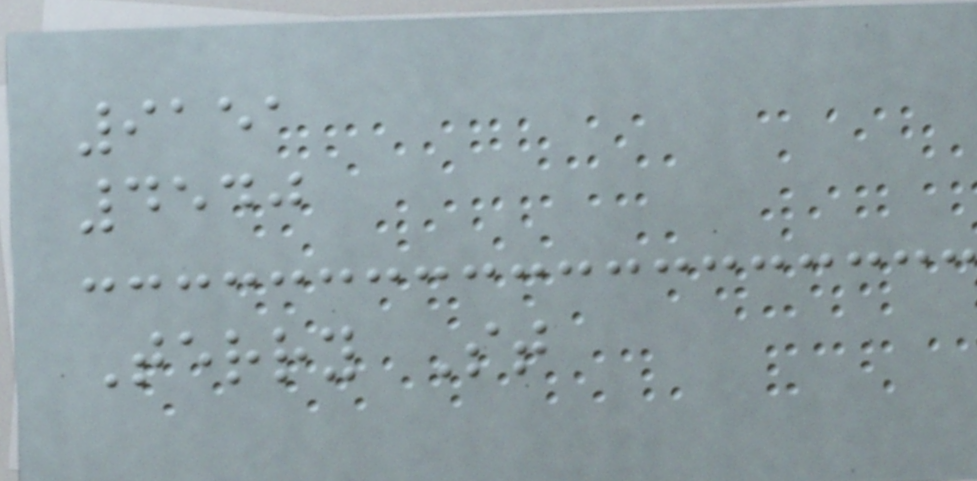9151
4540
Terry St
